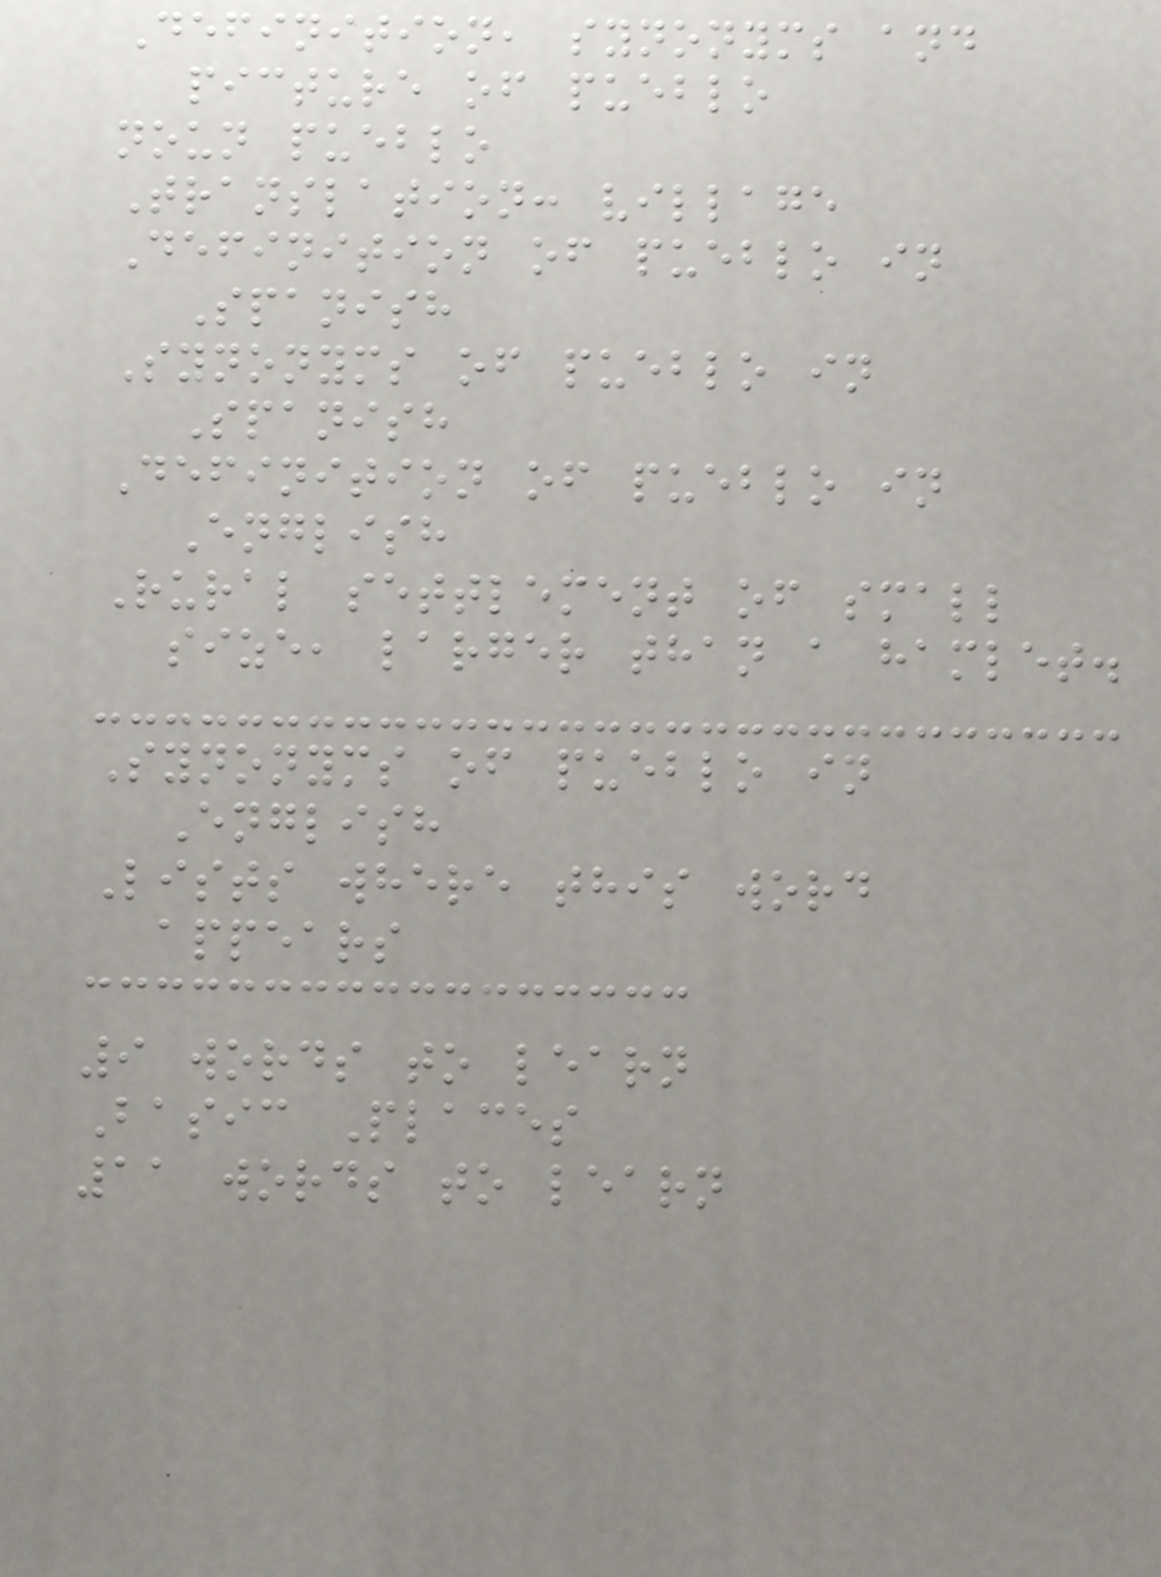Definition, synonyms and
picture of pueblo
noun pueblo
Translation: village
Definition of pueblo in
Spanish
Synonyms of pueblo in
Spanish
Definition of pueblo in
English
Rural settlement of small
size, larger than a hamlet.
Synonyms of pueblo in
English
Lists where this word
appears
9 words to learn
Basic Places
11 words to learn
